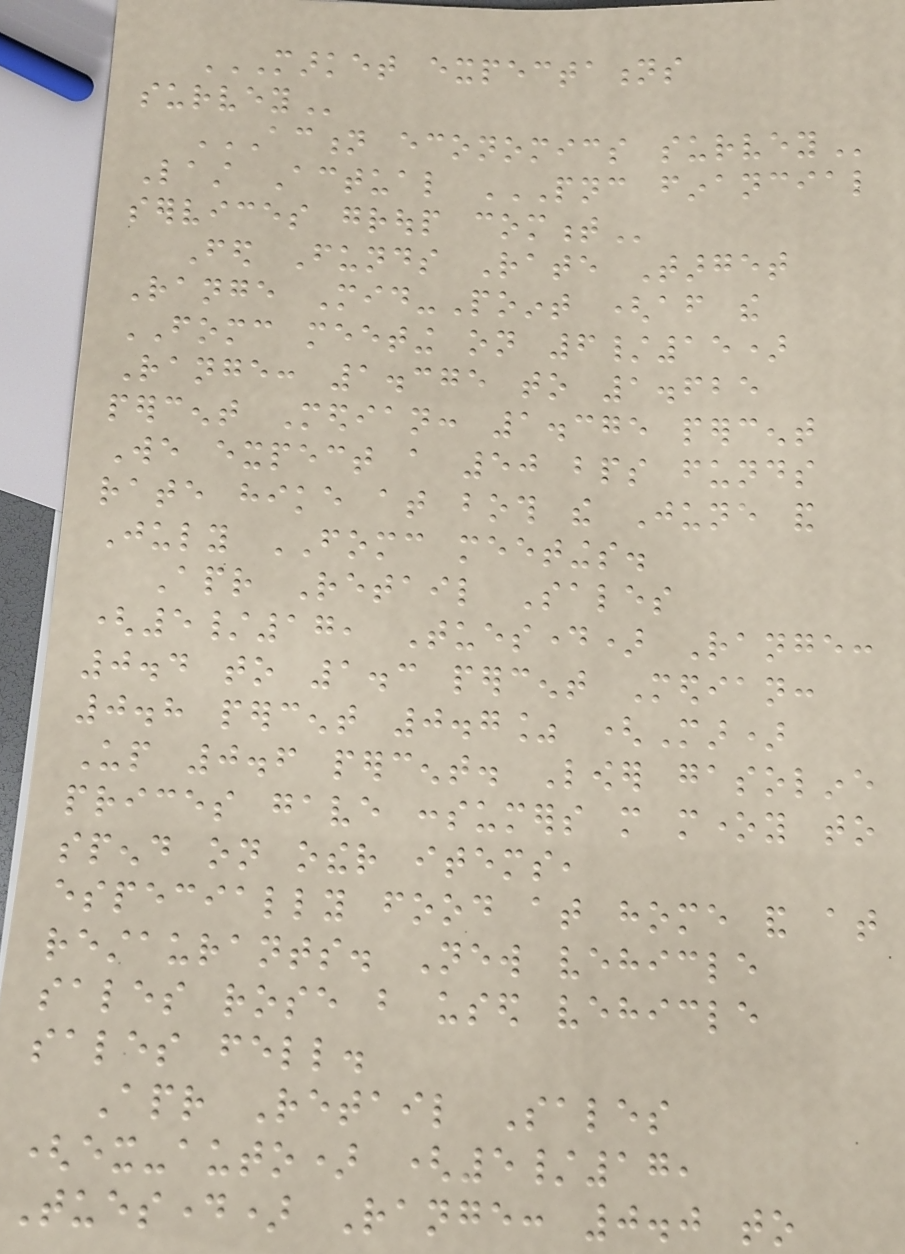MARKET EXPECTATIONS
SURVEY
ACTION ECONOMICS SURVEY
Last Actual PNC FINANCIAL
SERVICES GROUP COMMENT
Fed Funds Rate Target
Range Mid-Point (after the
FOMC meeting on 6/15)
Range: 1.375 to 1.625
percent Median: 1.375 percent
We expect a 50 bps funds
rate hike at both the June and
July FOMC meetings.
Apr Retail Sales
(5/17, Tuesday) Range:
0.4 to 1.3 percent Median:
0.8 percent 0.7% (Mar)
Up 0.6 percent. Lower gasoline
prices gave consumers more money to
spend on other items,
especially food at home and at
restaurants. New vehicle
sales rose but used vehicle
sales fell.
Apr Retail Sales
(ex-auto) (5/17,
Tuesday) Range: 0.0 to
